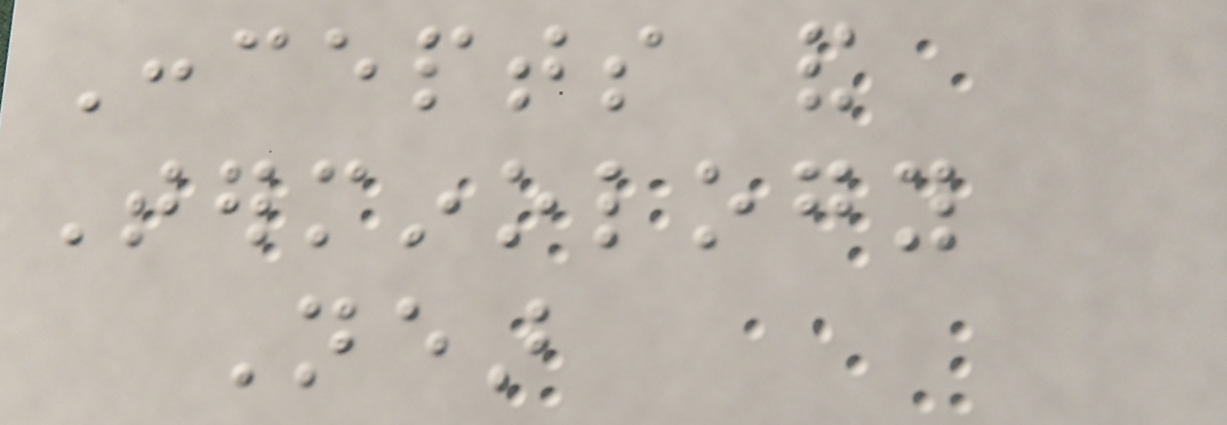Concepts and
Terminology
Near
